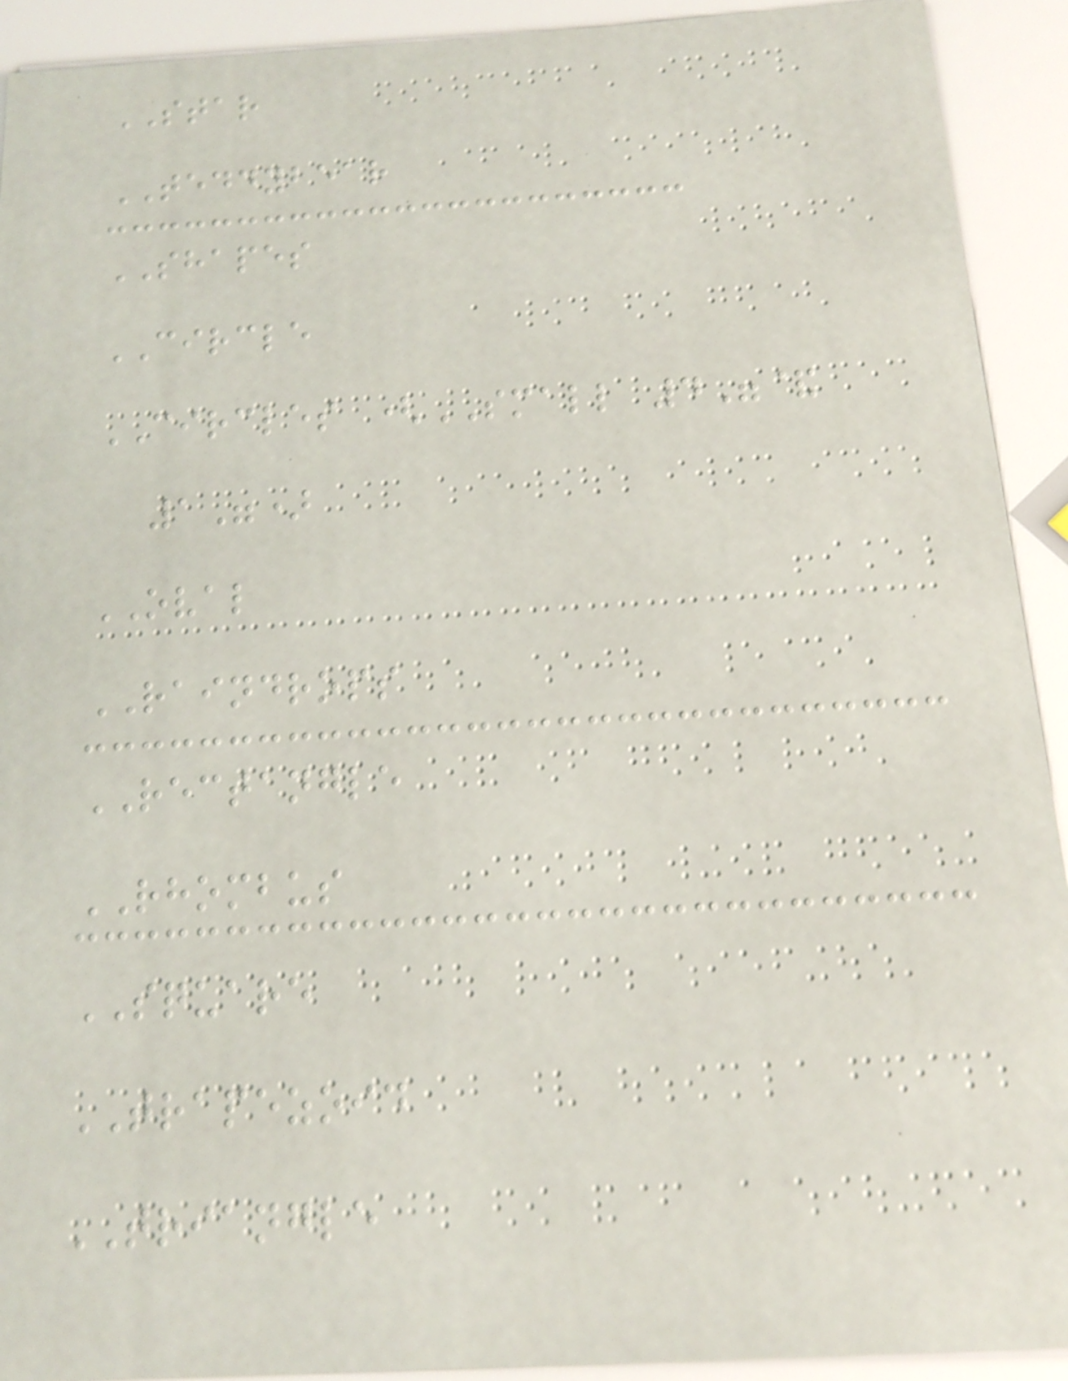STAR
TEDDYBEAR
SHAPES
CIRCLE
CIRCLES (SMALL 4"&
1")
OVAL
RAINDROPS
RECTANGLE
RHOMBUS
SQUARE
TRAPEZOID
TRIANGLE
